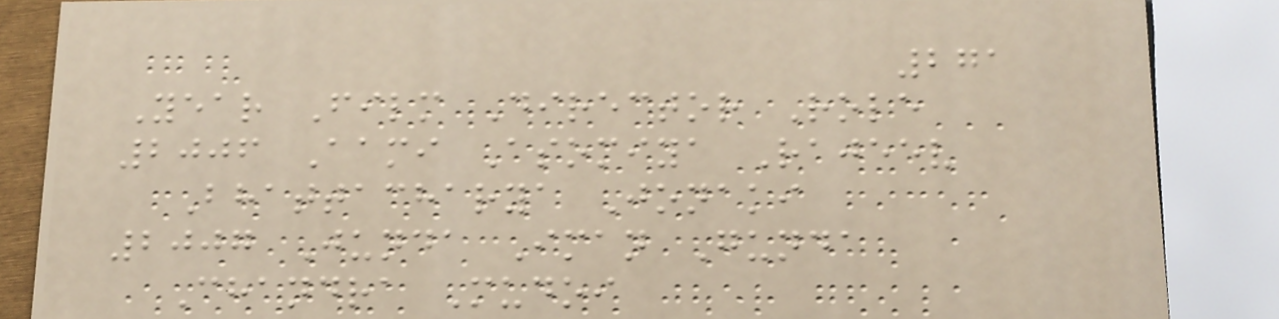271
Year Film Director Role
2006 Aami Asomiya Rajeev
Bhattacharya Jonaki
2007 Junda Iman Gunda
Chandra Mudoi
